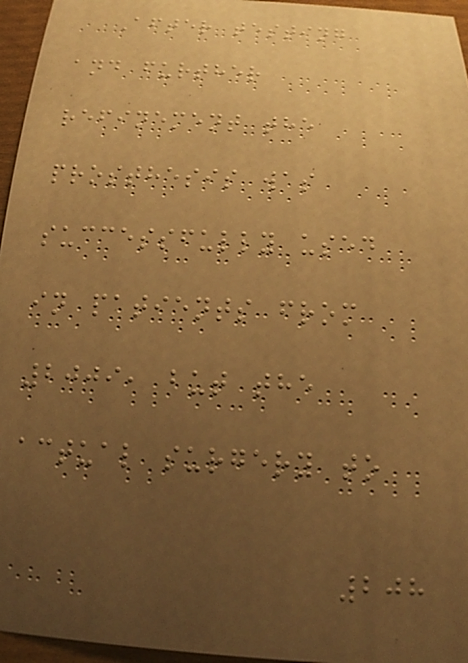After testing
and further
refinement the
prosthesis was
successfully used
in patients from
2009, but the
actual surgery to
208
